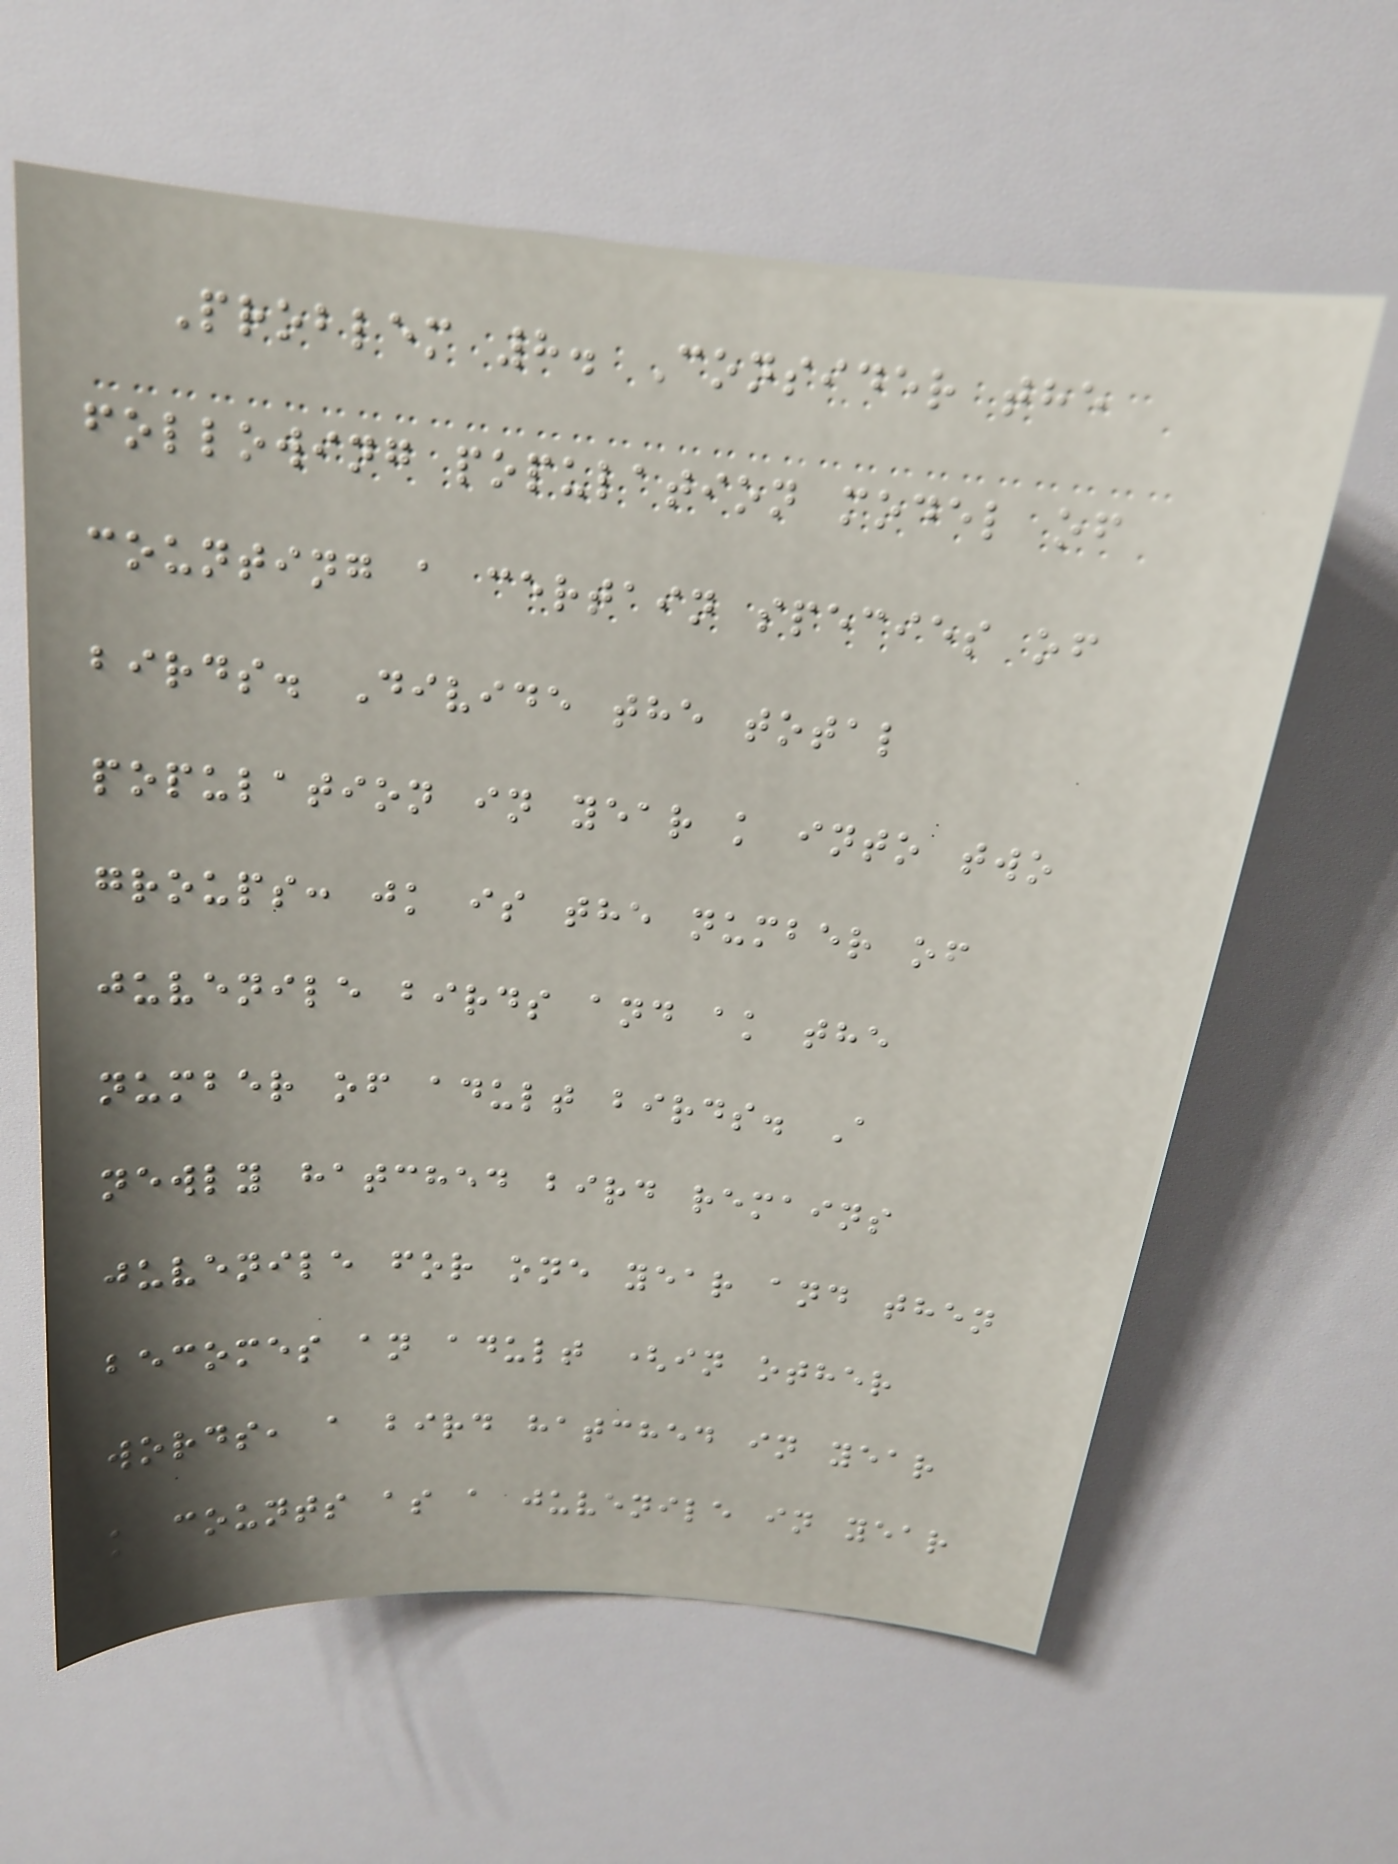Problem 8. Consider the
following population model of
counting a certain species of
birds. Divide the total
population in year k into two
groups: jk is the number of
juvenile birds and ak the
number of adult birds. A
newly hatched bird remains
juvenile for one year and then
becomes an adult (in other
words, a bird hatched in year
k counts as a juvenile in year
